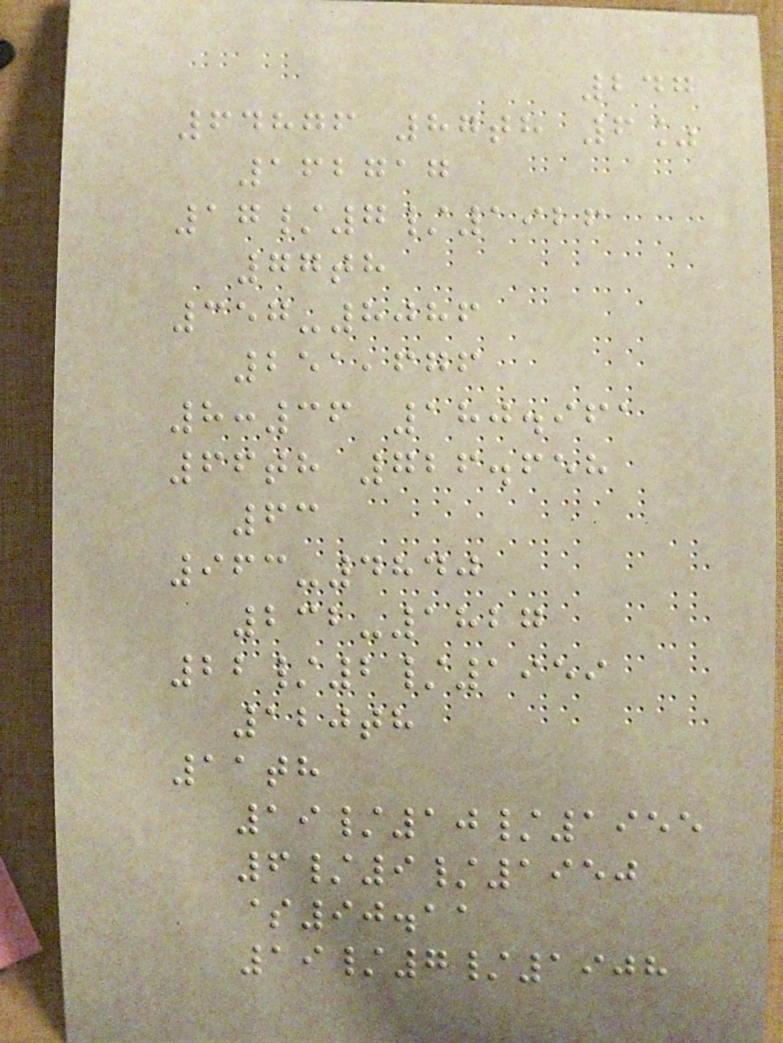247
64876 87th 6%
162717
17/7/1926
77th
357-8086
251,676
8:36 180.961
66th 726.658
63
963-4840
232-1827
22/2/1959
120th
11th
19/10/1955
6/9/1950
$90.11
19/7/1908
